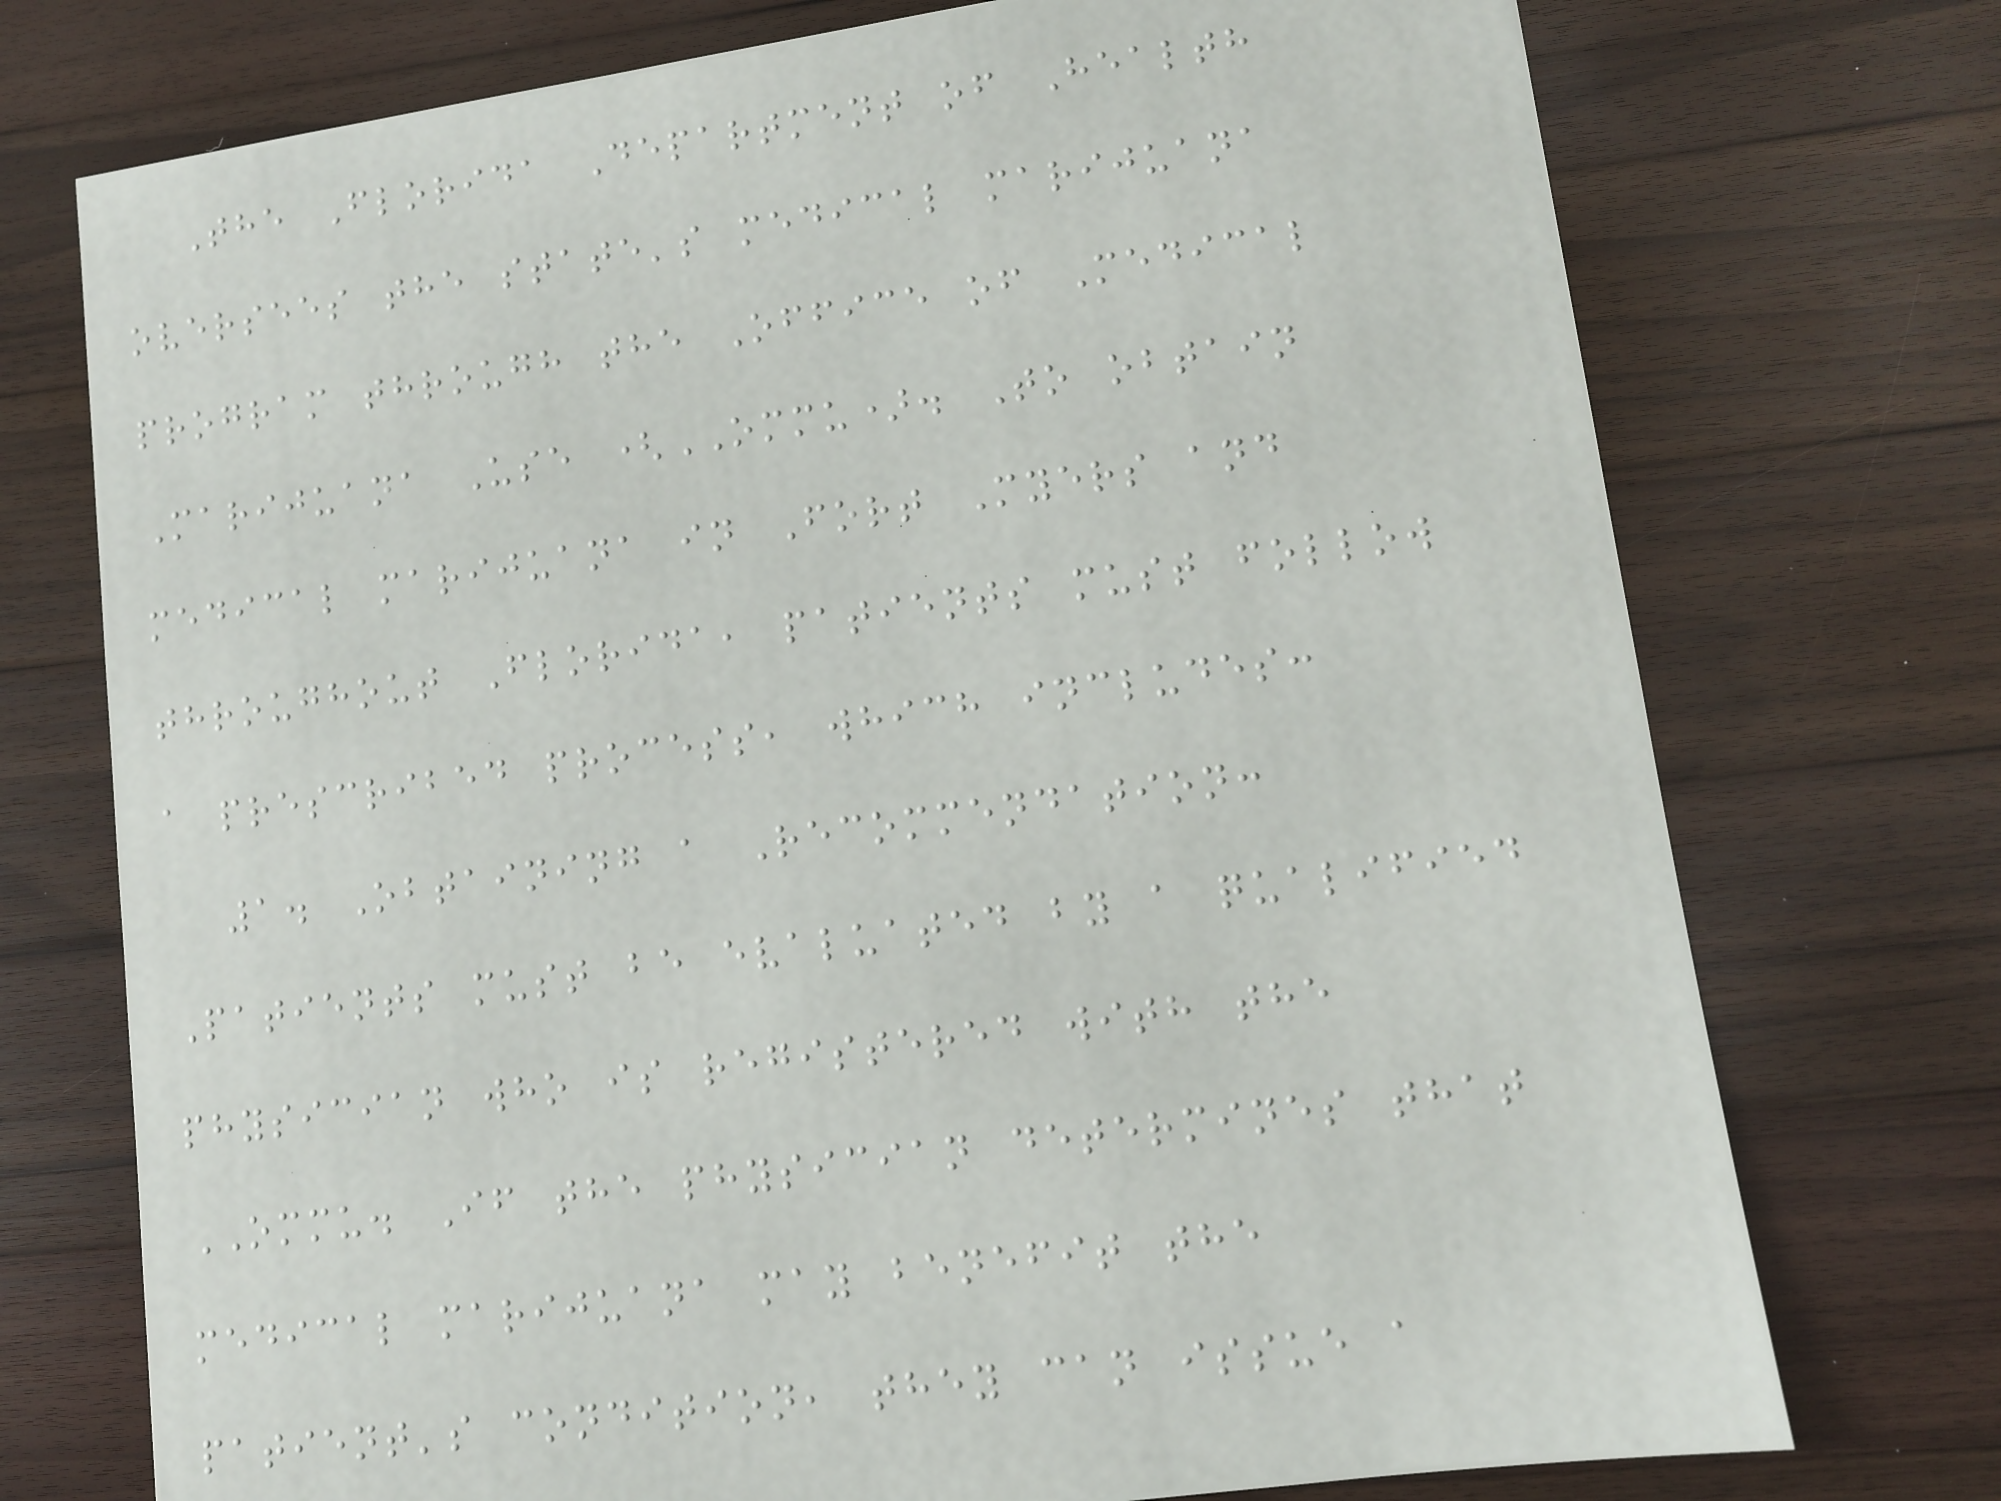The Florida Department of Health
oversees the state's medical marijuana
program through the Office of Medical
Marijuana Use (OMMU). To obtain
medical marijuana in Fort Myers and
throughout Florida, patients must follow
a prescribed process, which includes:
1. Obtaining a Recommendation:
Patients must be evaluated by a qualified
physician who is registered with the
OMMU. If the physician determines that
medical marijuana may benefit the
patient's condition, they can issue a
